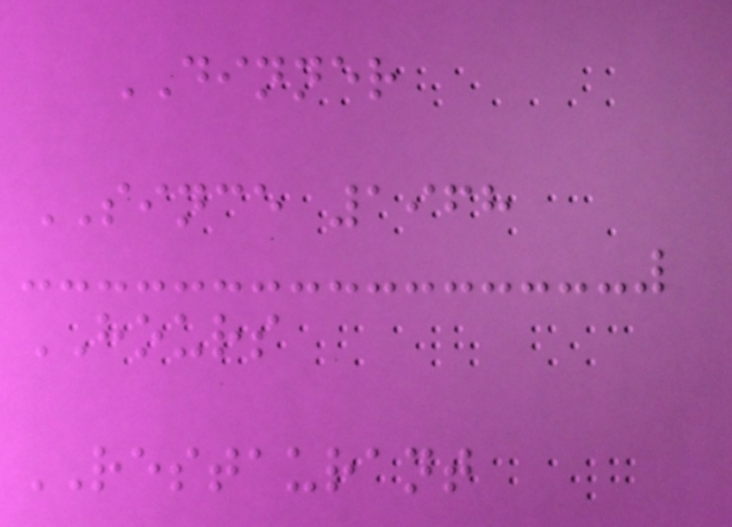DINNER
SINCE 1968
HOURS
RESTAURANT
